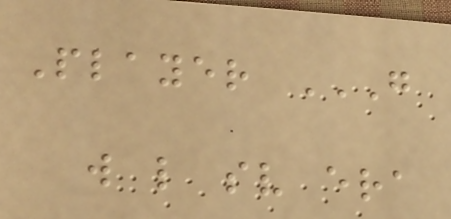Player G
W L SV ERA
